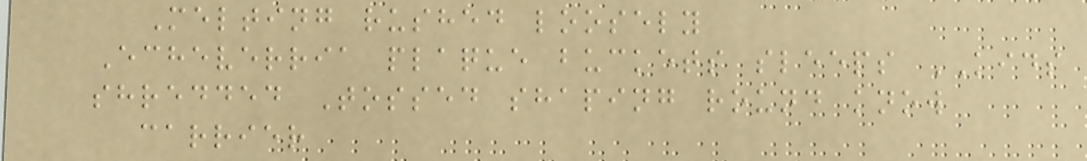Melting rushed loosely
Echeverria plaque buckets sleeps KIDS
shredded Tossed shaping round know
carrier
